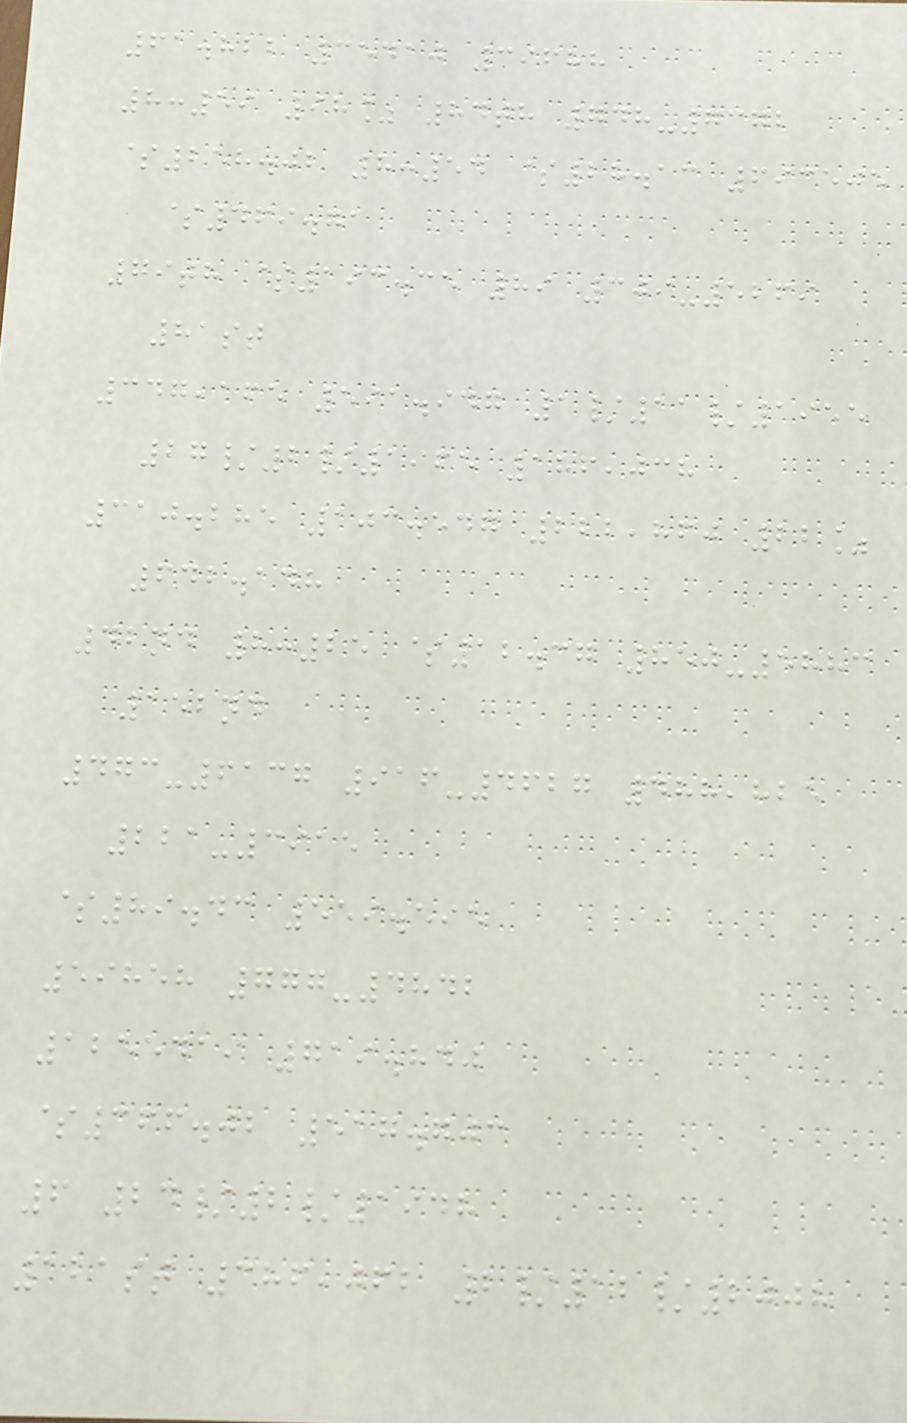61.822 35410 39688
8:59 98% 84th 748-7372
$258.02 8:54 $28.13 693505
$469.71
79th $193.35 89 309-5269
81st
347,165 591.947 1/11/1955
27/2/1965 186,038
310.285 103.547 222,860 22%
642.148
42nd 8:25 $12.37 850-5883
152nd
473-6137 916-4627 488,825
221-3915
$89.43 559.595
59858 777-4842
1255419 719.840
$366.02 517.703
6 24/2/1948
121st 386,062 2/12/2008
